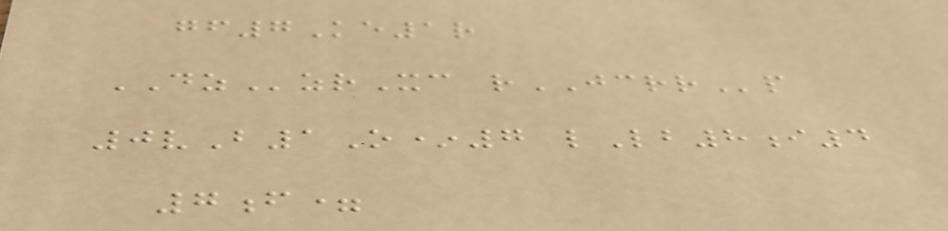gf7Ke1r
DZzrXc rJCRRp
0vB1O*7 lLb8i4
7f=
